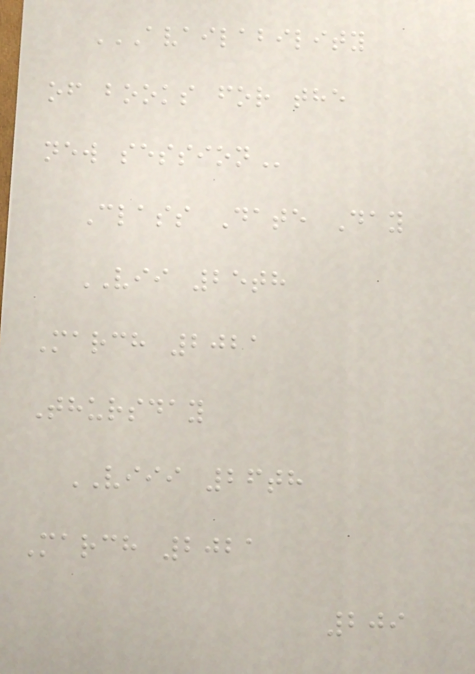AVAILABILITY
OF BOOKS FOR THE
NEW SESSION
Class Date Day
VII 25th
March 2021
Thursday
VIII 26th
March 2021
209
